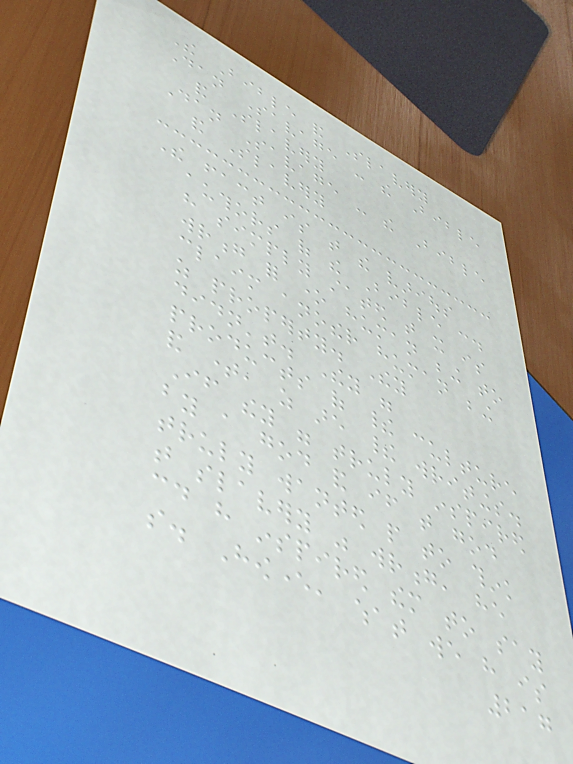The Bible and Slavery
Dan Savage - the Bible
and Slavery
Dan Savage - the Bible
and Slavery
The fact is that the various
authors of the Bible could
have simply stated that it is
wrong for one human being to
claim another human being
as property. They
didn't. They were
products of their culture
and time, as are their writings.
If they were truly inspired
by a god and if that god
truly wanted people to think
that slavery was wrong, he
could have inspired them to say
so. However, what we have is
217
